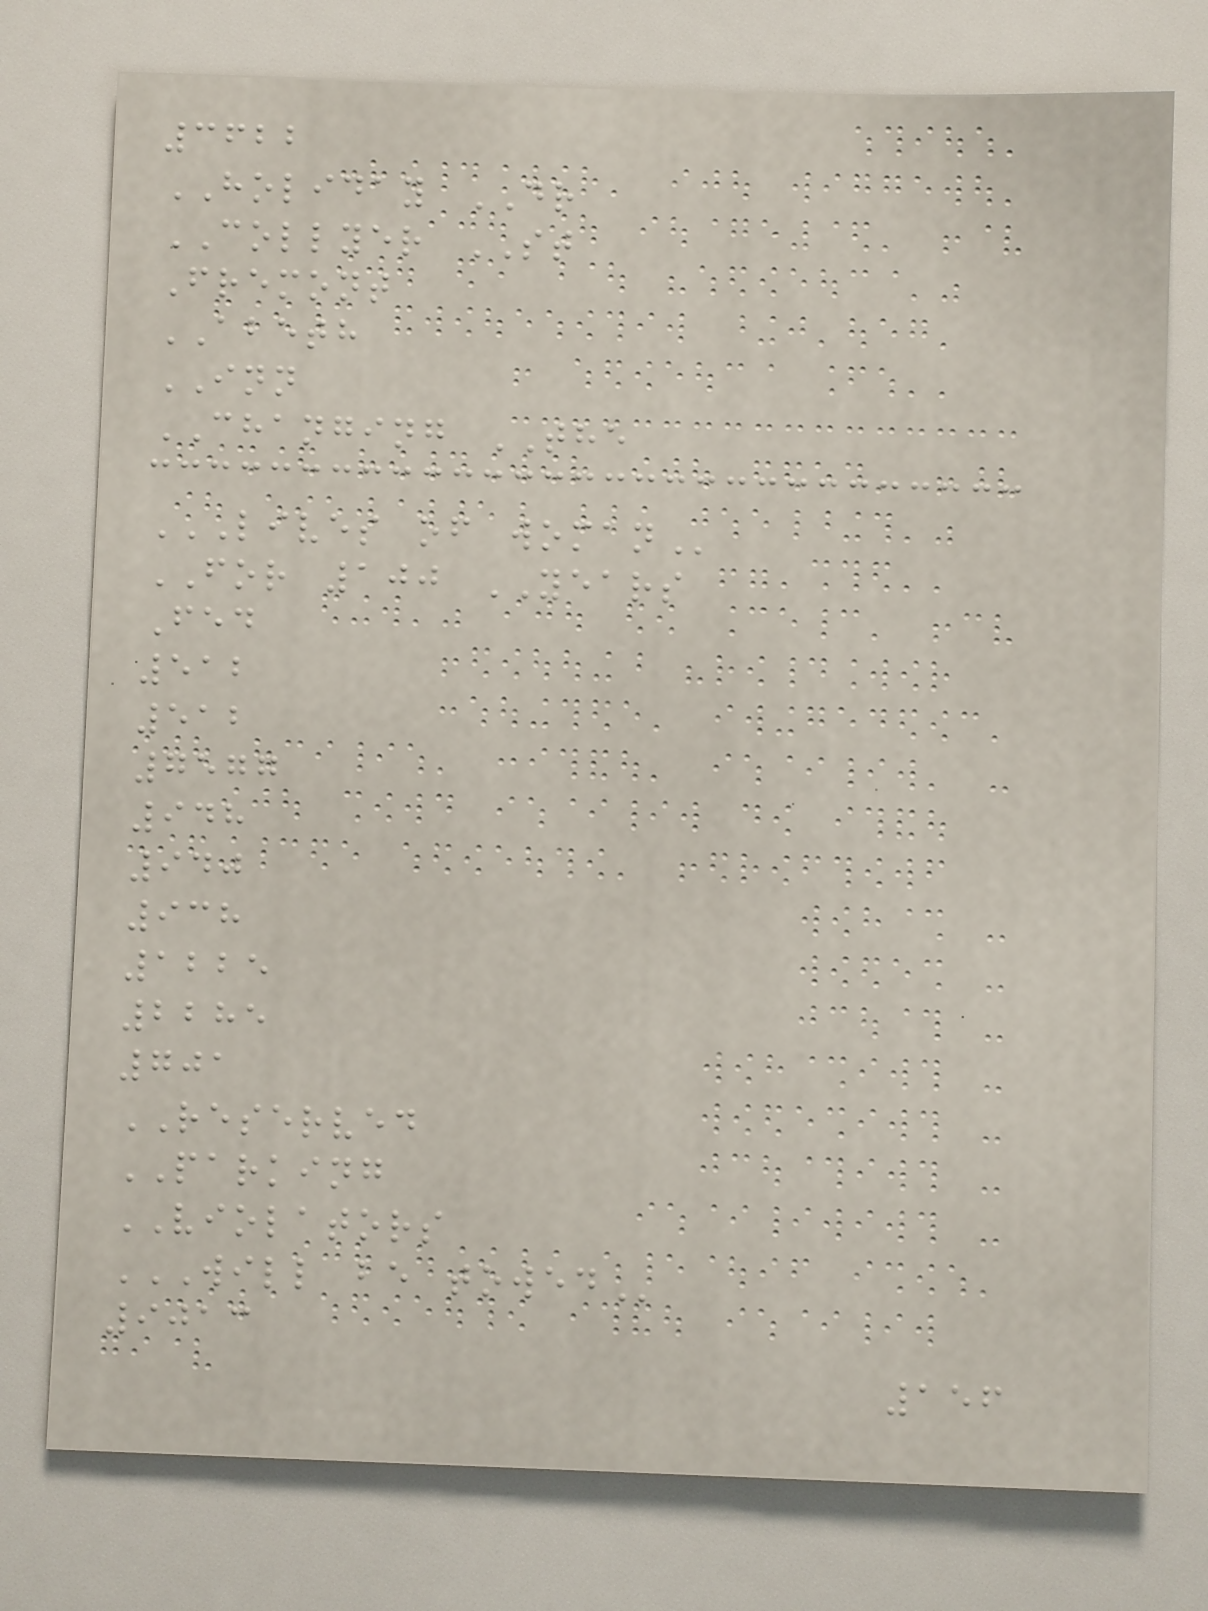3622
HOLIDAY DR
COLLYER ST
Fremont
ABETH
INN
CHANGING THE
LIVES OF WOMAN
FOR 100 YEARS
Fed
512
512
7577
948
940
938
1225
2285
701
RESERVED
PARKING
VIOLATORS
WILL BE TOWED
9013
156
